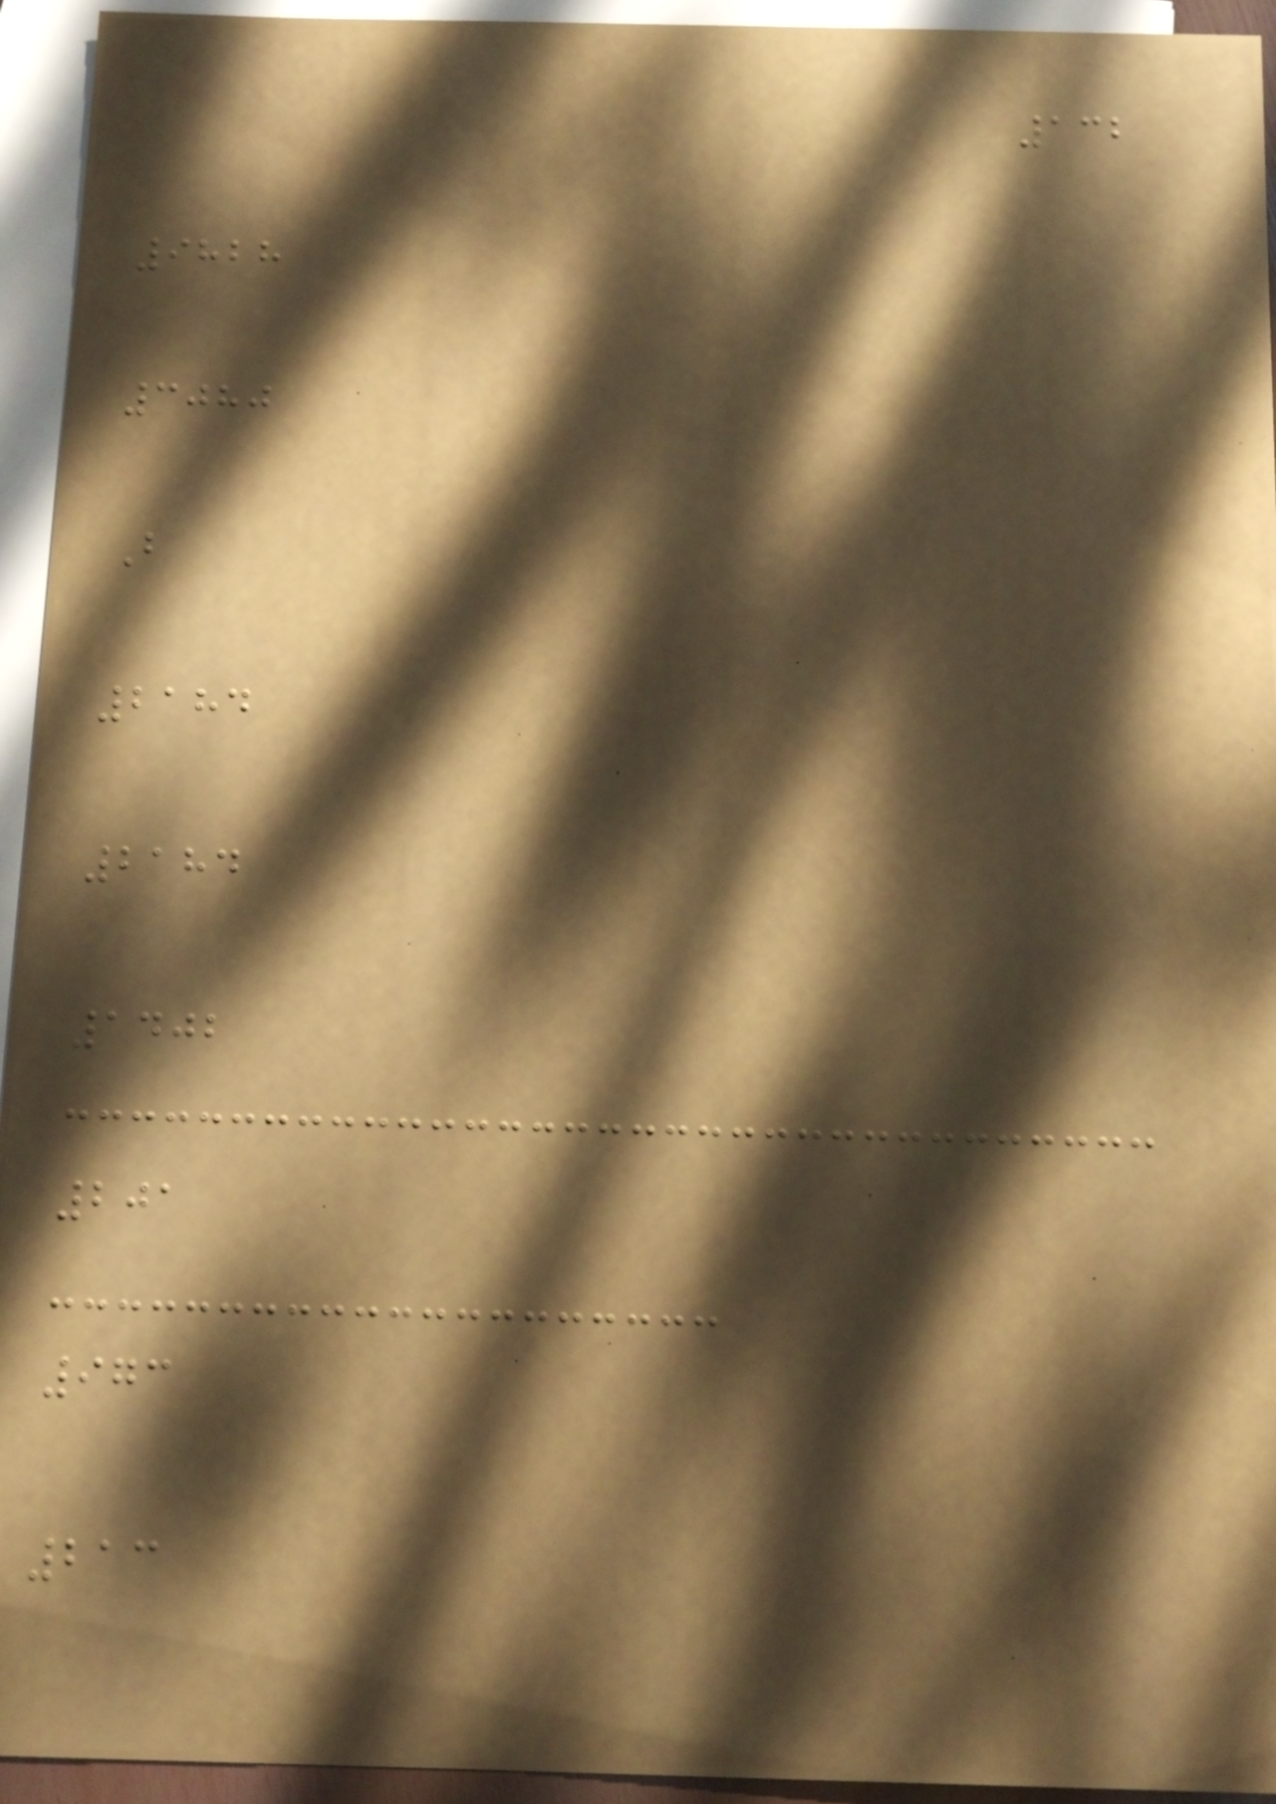132
9828
3080
B
2184
2184
1402
201
973
213
